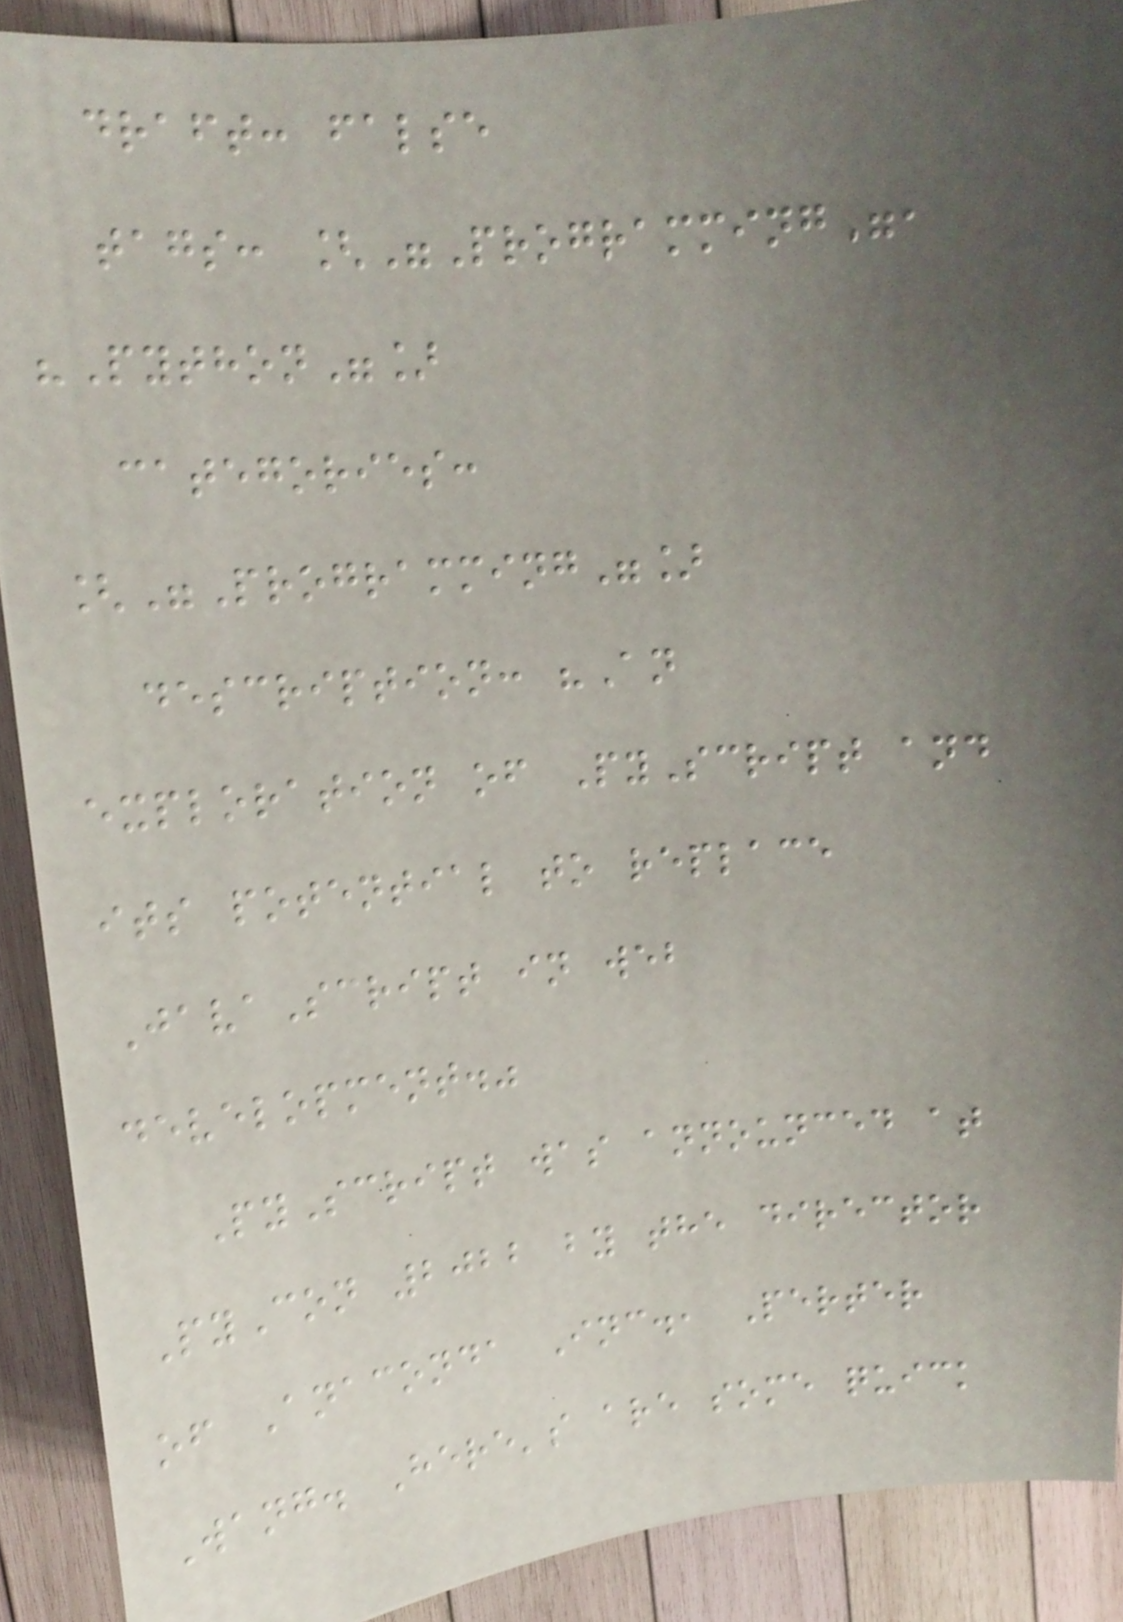draft: false
tags: ["Programming",
"Python"]
categories:
["Programming"]
description: "An
exploration of PyScript and
its potential to replace
JavaScript in web
development."
PyScript was announced at
PyCon 2022 by the director
of Anaconda Inc., Perter
Wang. Here's are some quick
